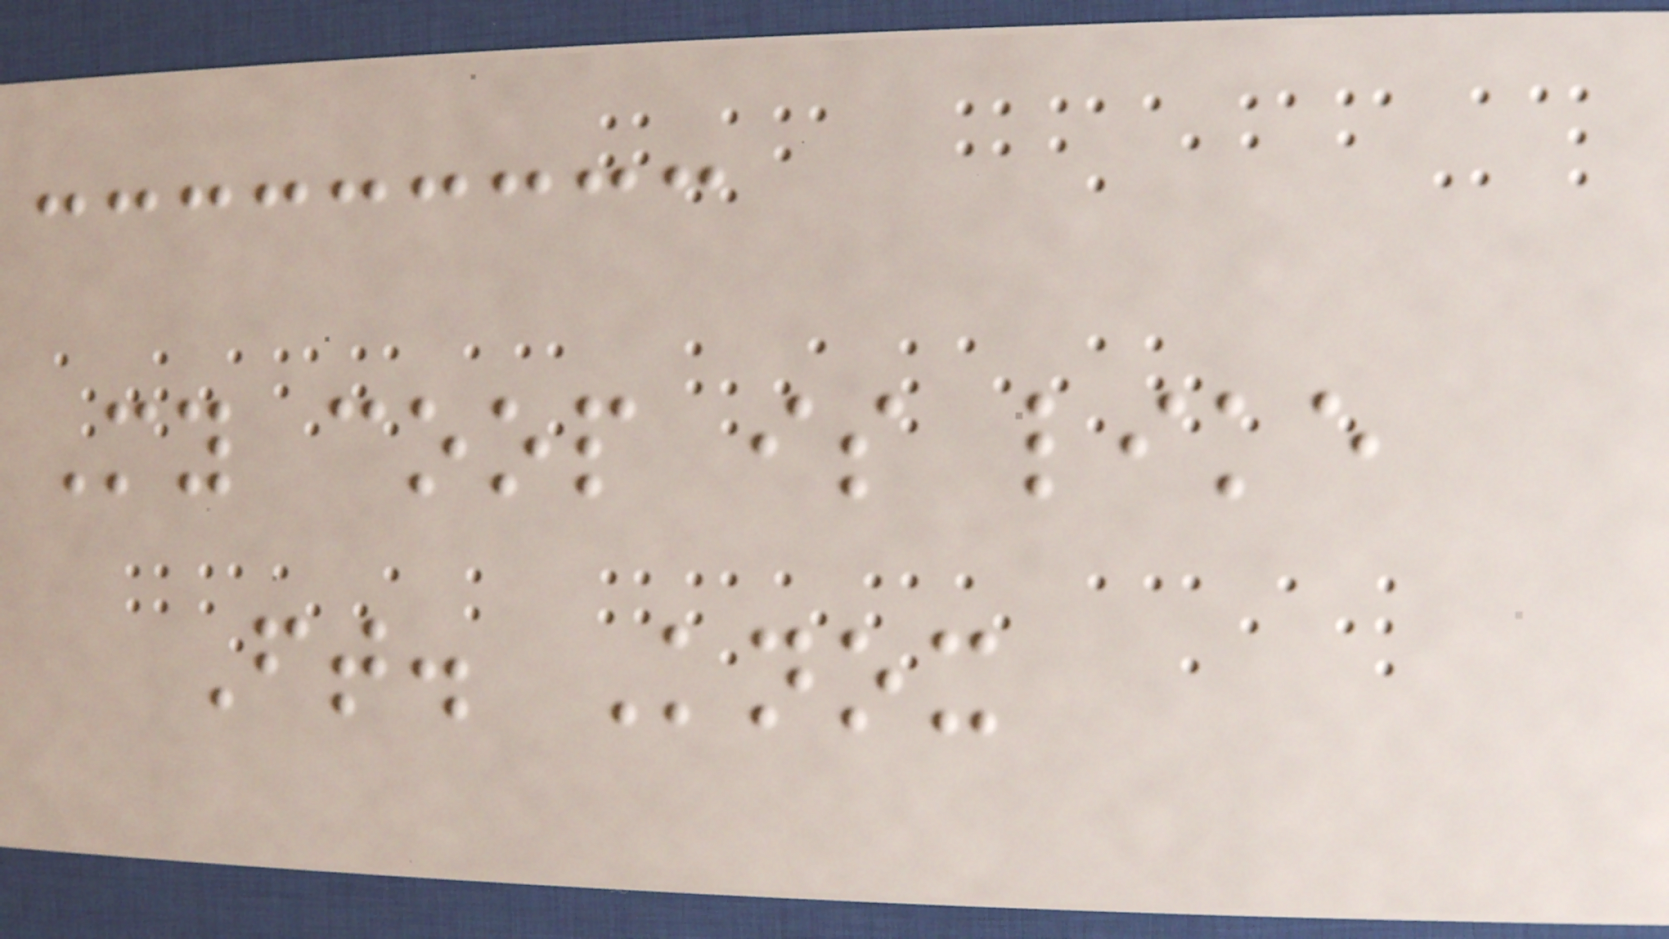My coop is like
Ft. Knox
